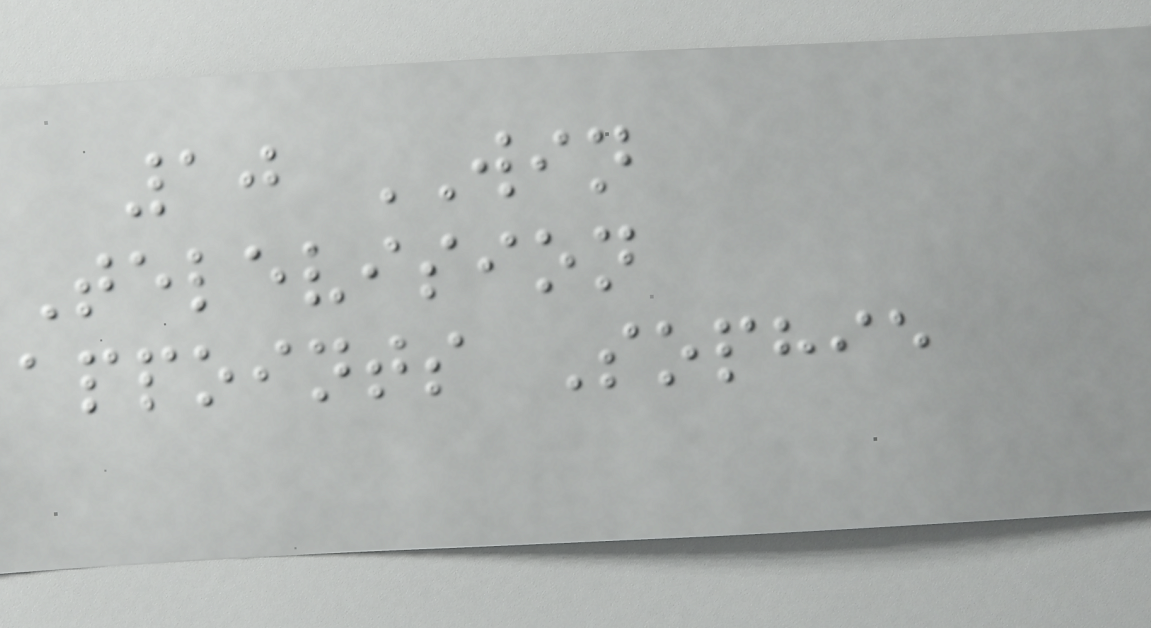10 WIN
Television
appoints Sophie
